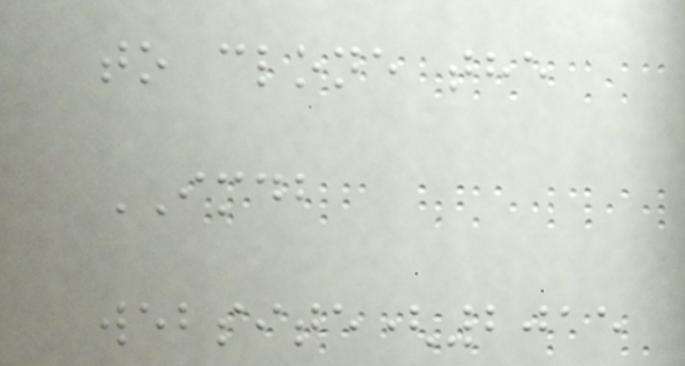to clone the
IMDB
website(2015
